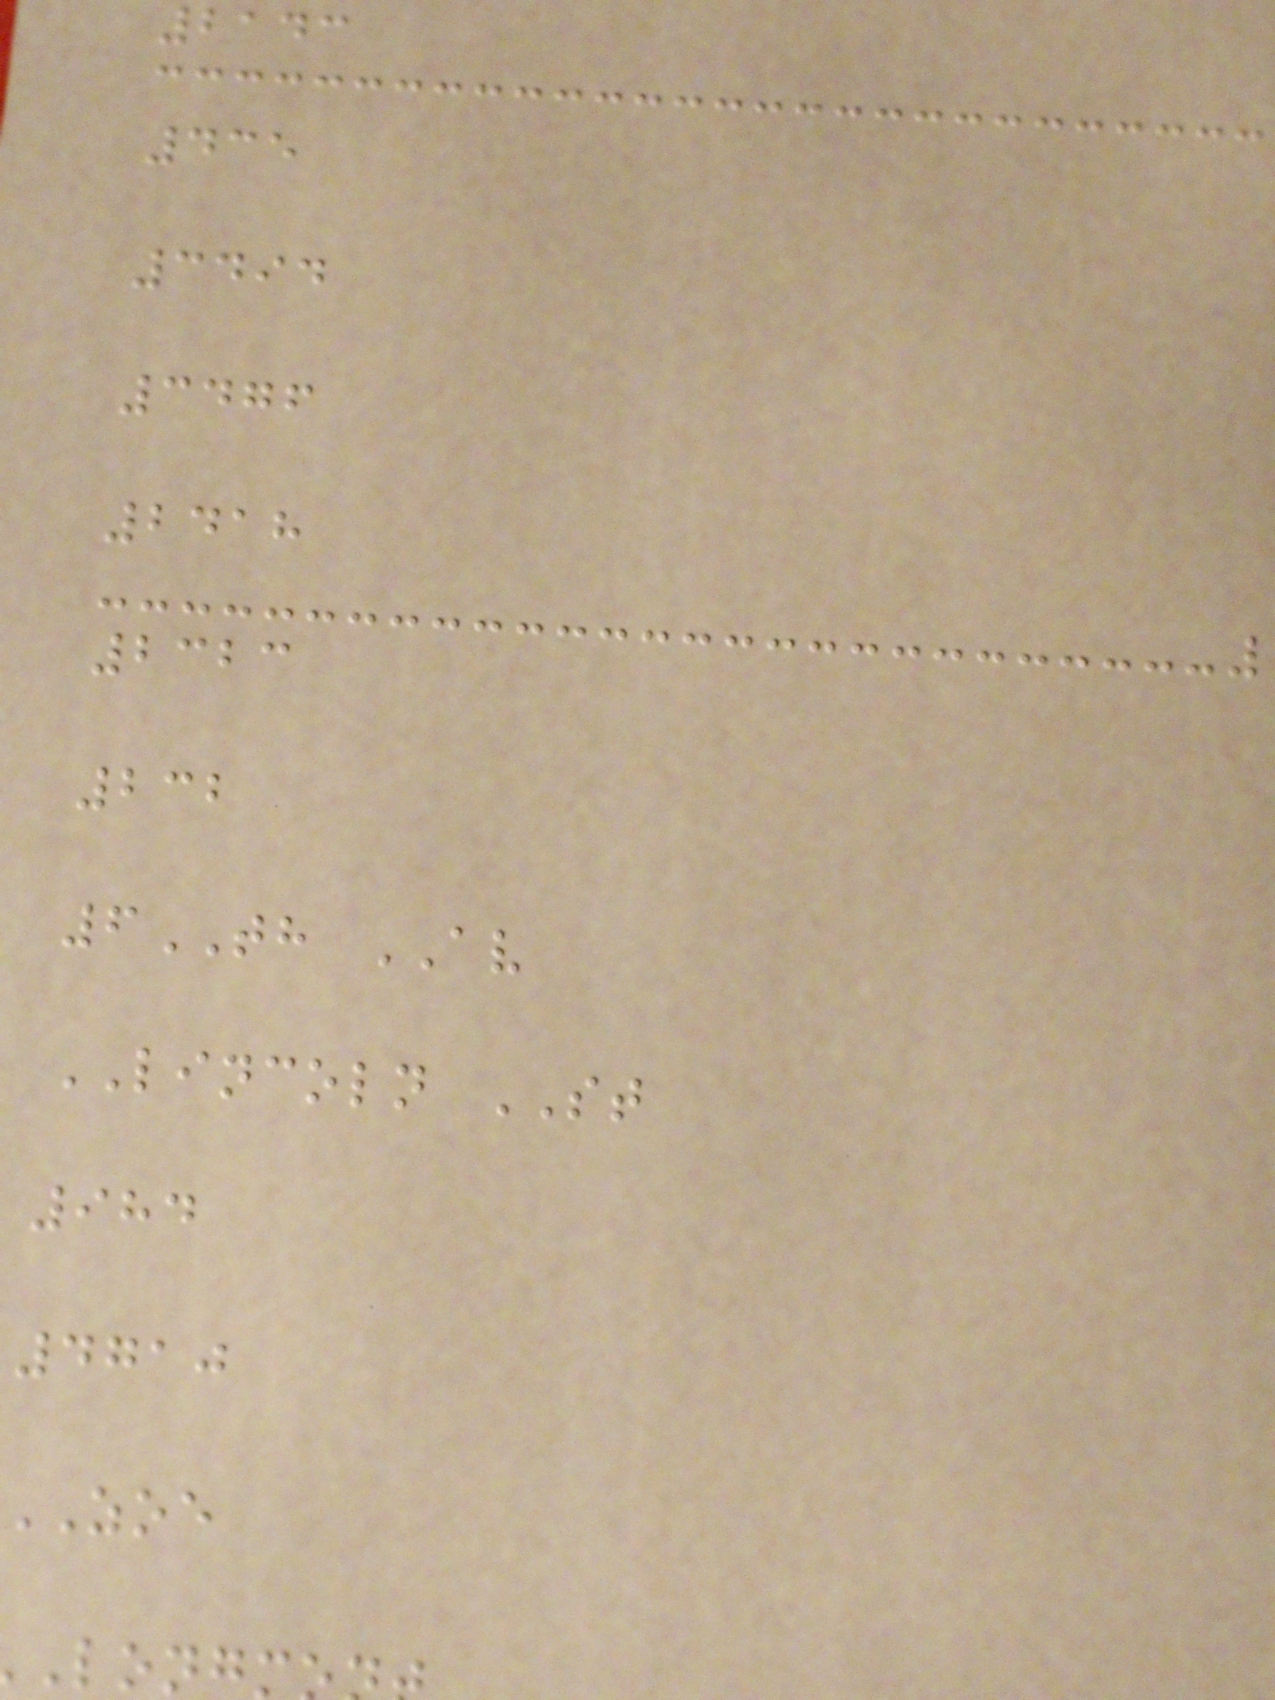2143
435
3494
3476
2418
2323
232
6TH AV
LINCOLN ST
984
4710
